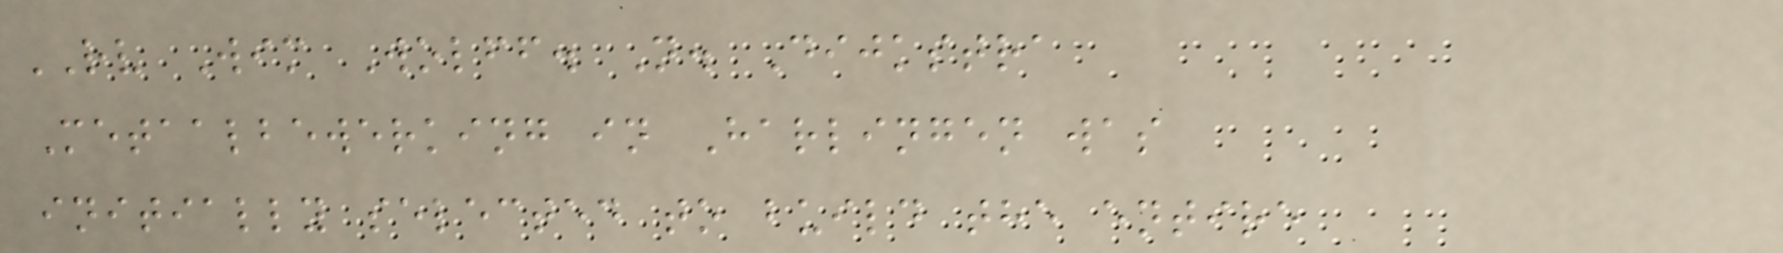RV Wim Wolff. N. Dijkstra
Metaalbewerking in Harlingen was
initially selected to build the entire
